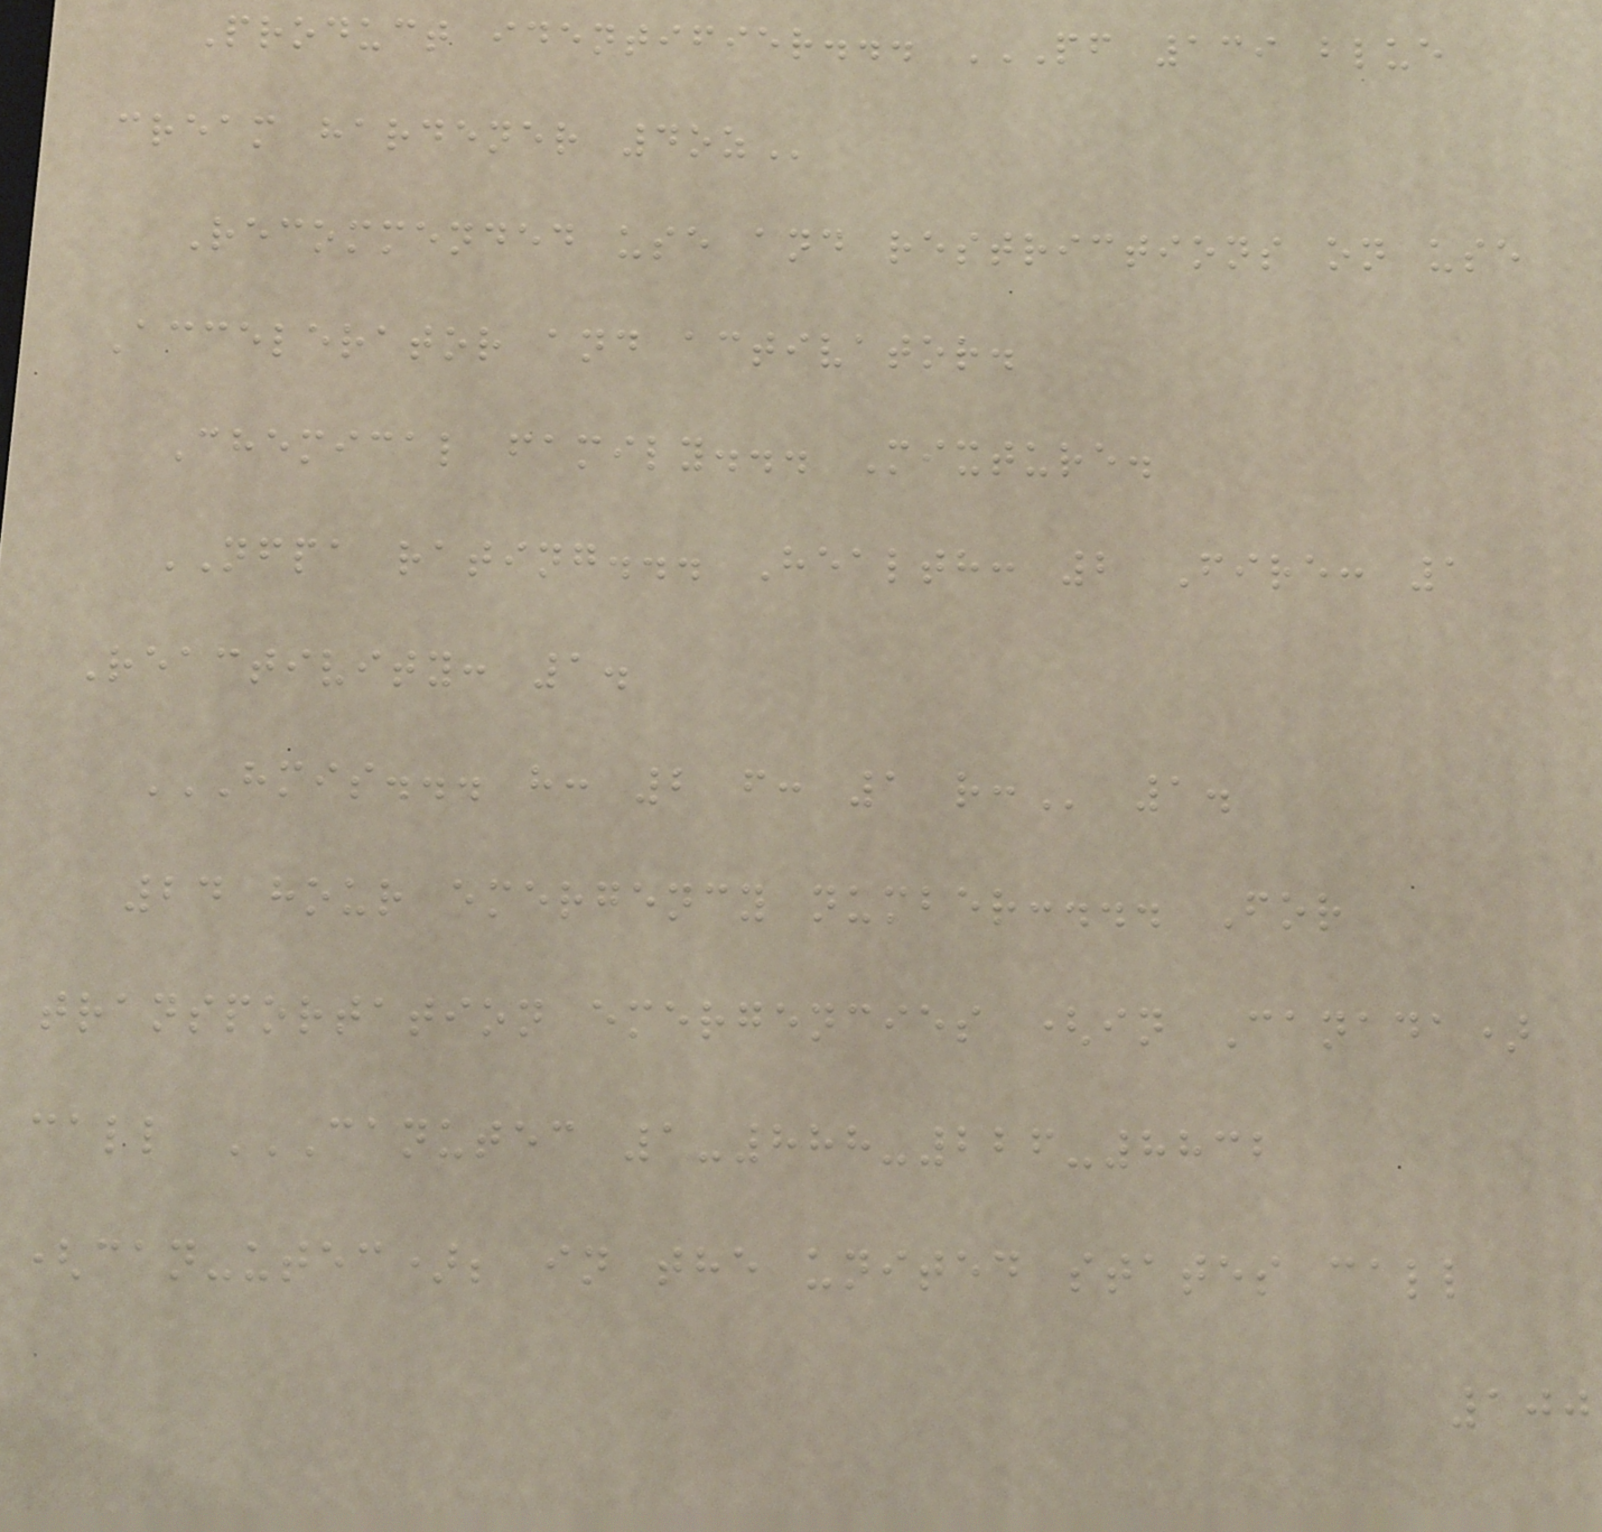Product identifier... PF 139 BLUE
CREAM HARDENER 4OZ
Recommended use and restrictions on use
Accelerator and activator.
Chemical family... Mixture.
NFPA rating... Health: 2 Fire: 1
Reactivity: 1.
HMIS... H: 2 F: 1 R: 1.
24 hour emergency number:... For
transportation emergencies (in Canada)
call CANUTEC 1-888-226-8832
(CAN-UTEC); IN THE UNITED STATES CALL
100
